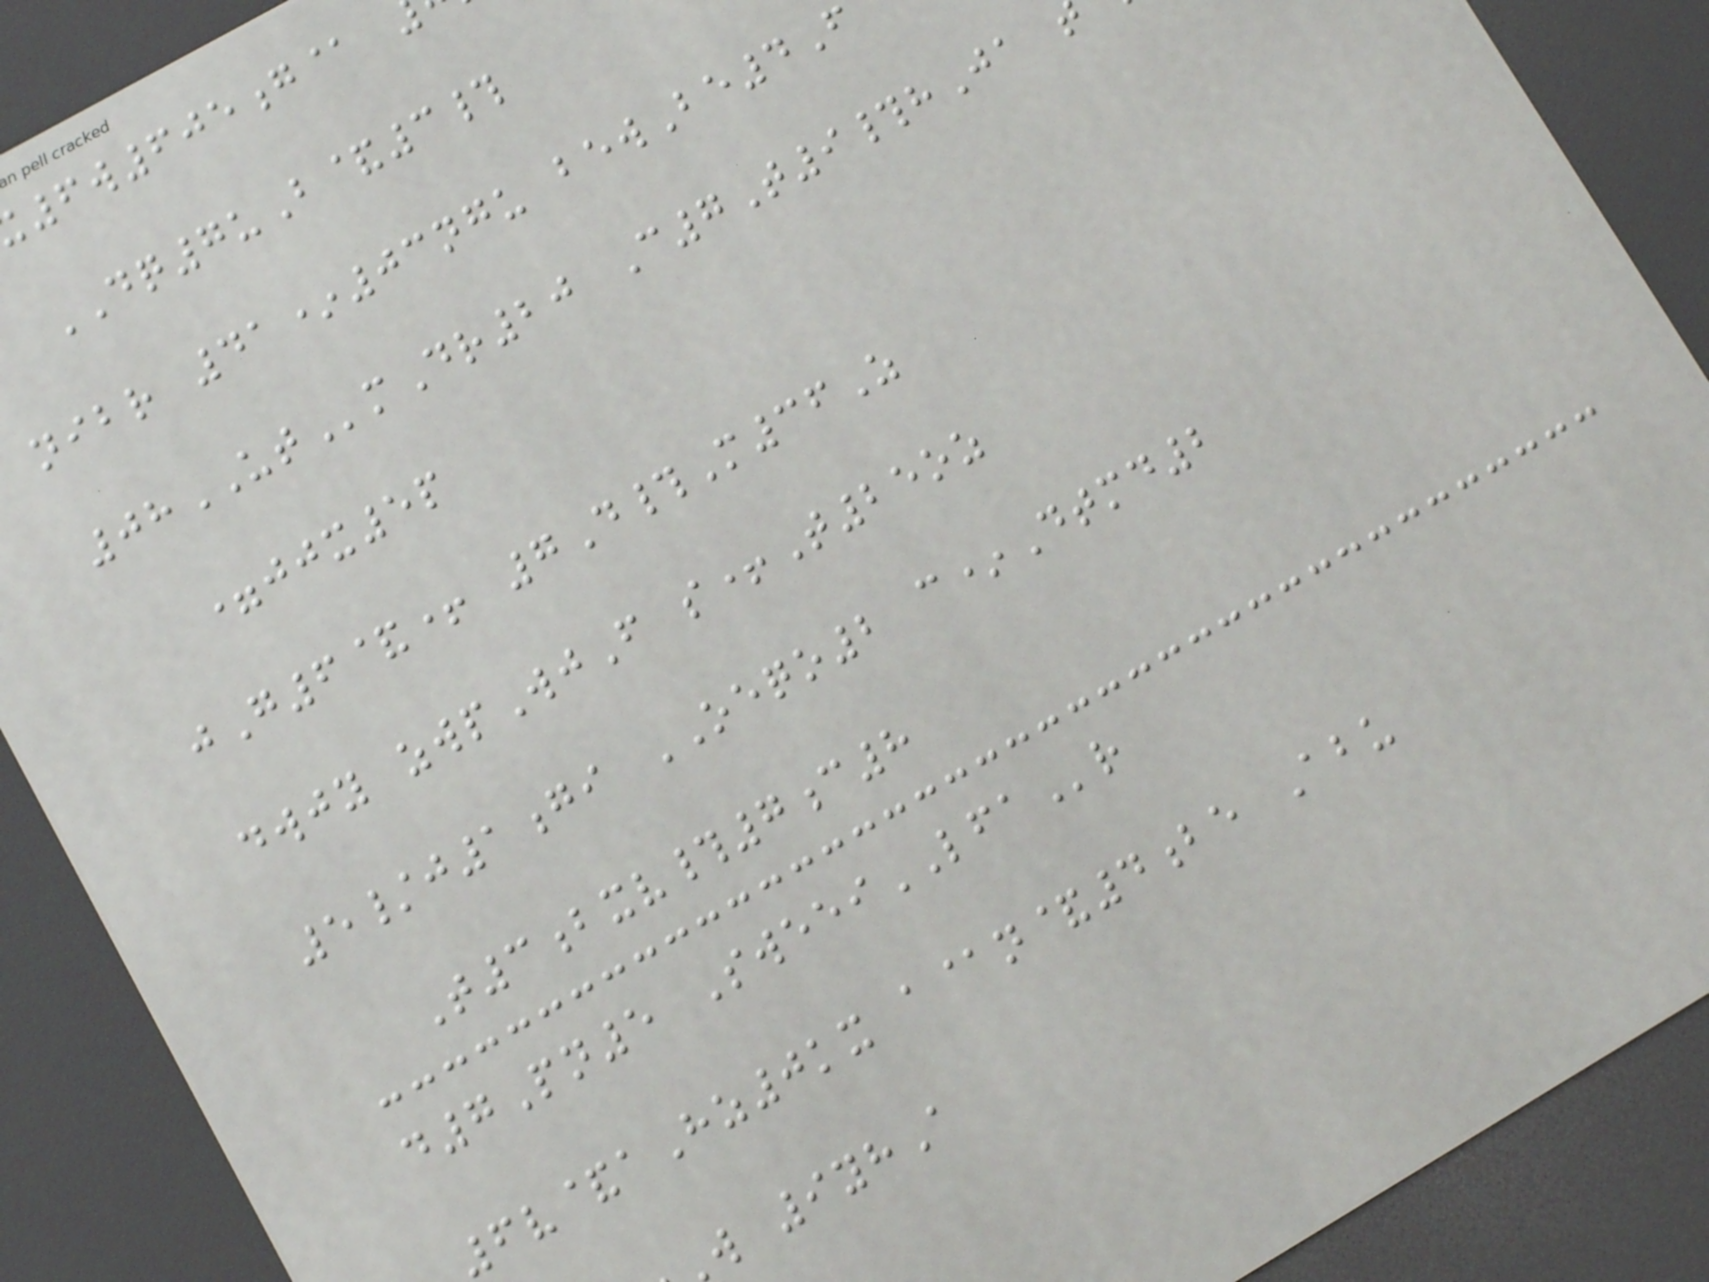6w605g@
DQ7uB&3#
nibr 41*03ngu bewBe4F
08UTmDr20 C7T9#hJa
=jjx5p
jG6&+ 7D#M36Z
dwjy zwpWjF s+T25oz
5/j1gi OEQO2 c*Dtmd2
T3bxv#7c8
d7Pn5 SweeiLFAr
6v&aHz0kx a@n&4be Abu
w 9yhA
